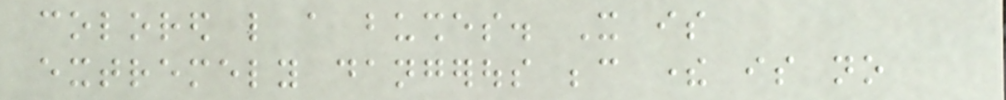colored like a bushes. It is
extremely dangerous because there is no
